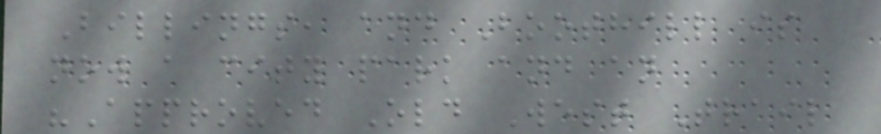Billings, and Boothill is
now a city park and an
"Approved Old West Trail
